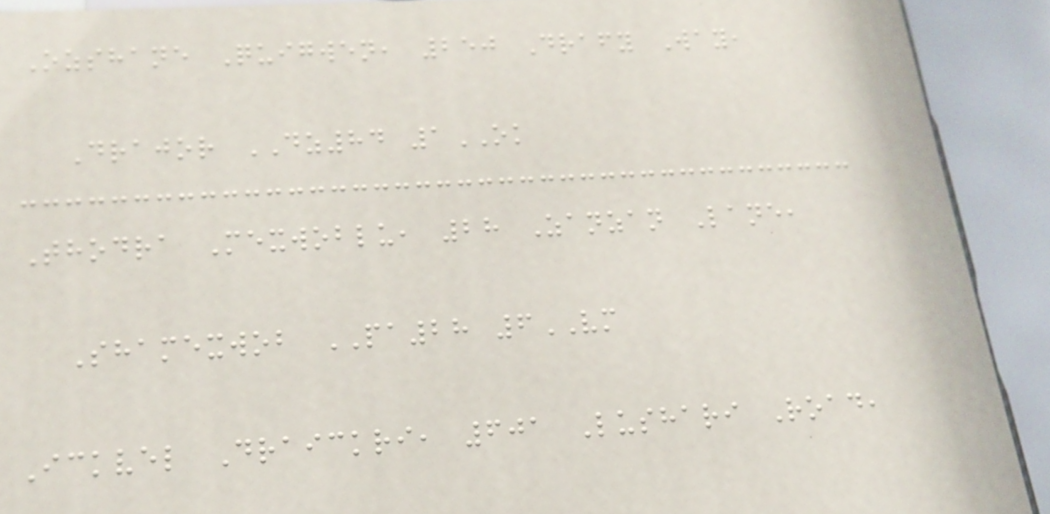Ozshane Quigwen, 250 Drafy Way,
Drajor DZ84 1OK
Thodra Mexwoblu, 28 Zanzan Lane,
Shamexwob PA28 6VM
Ickvel Draickri, 601 Lushari Road,
